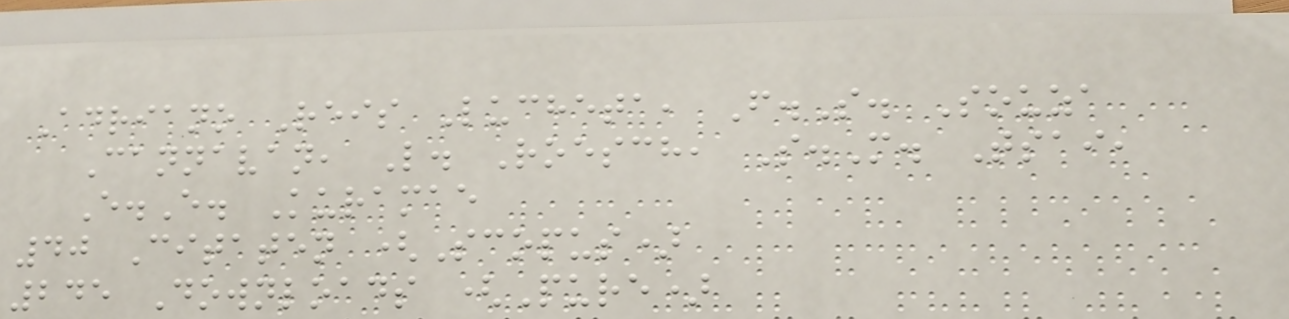Adriano Reis Lucheta, F.S. Souza
Cannavan, L. Roesch, S.M. Tsai,
E.E. Kuramae
40 Citaten (Scopus)
245 Downloads (Pure)
